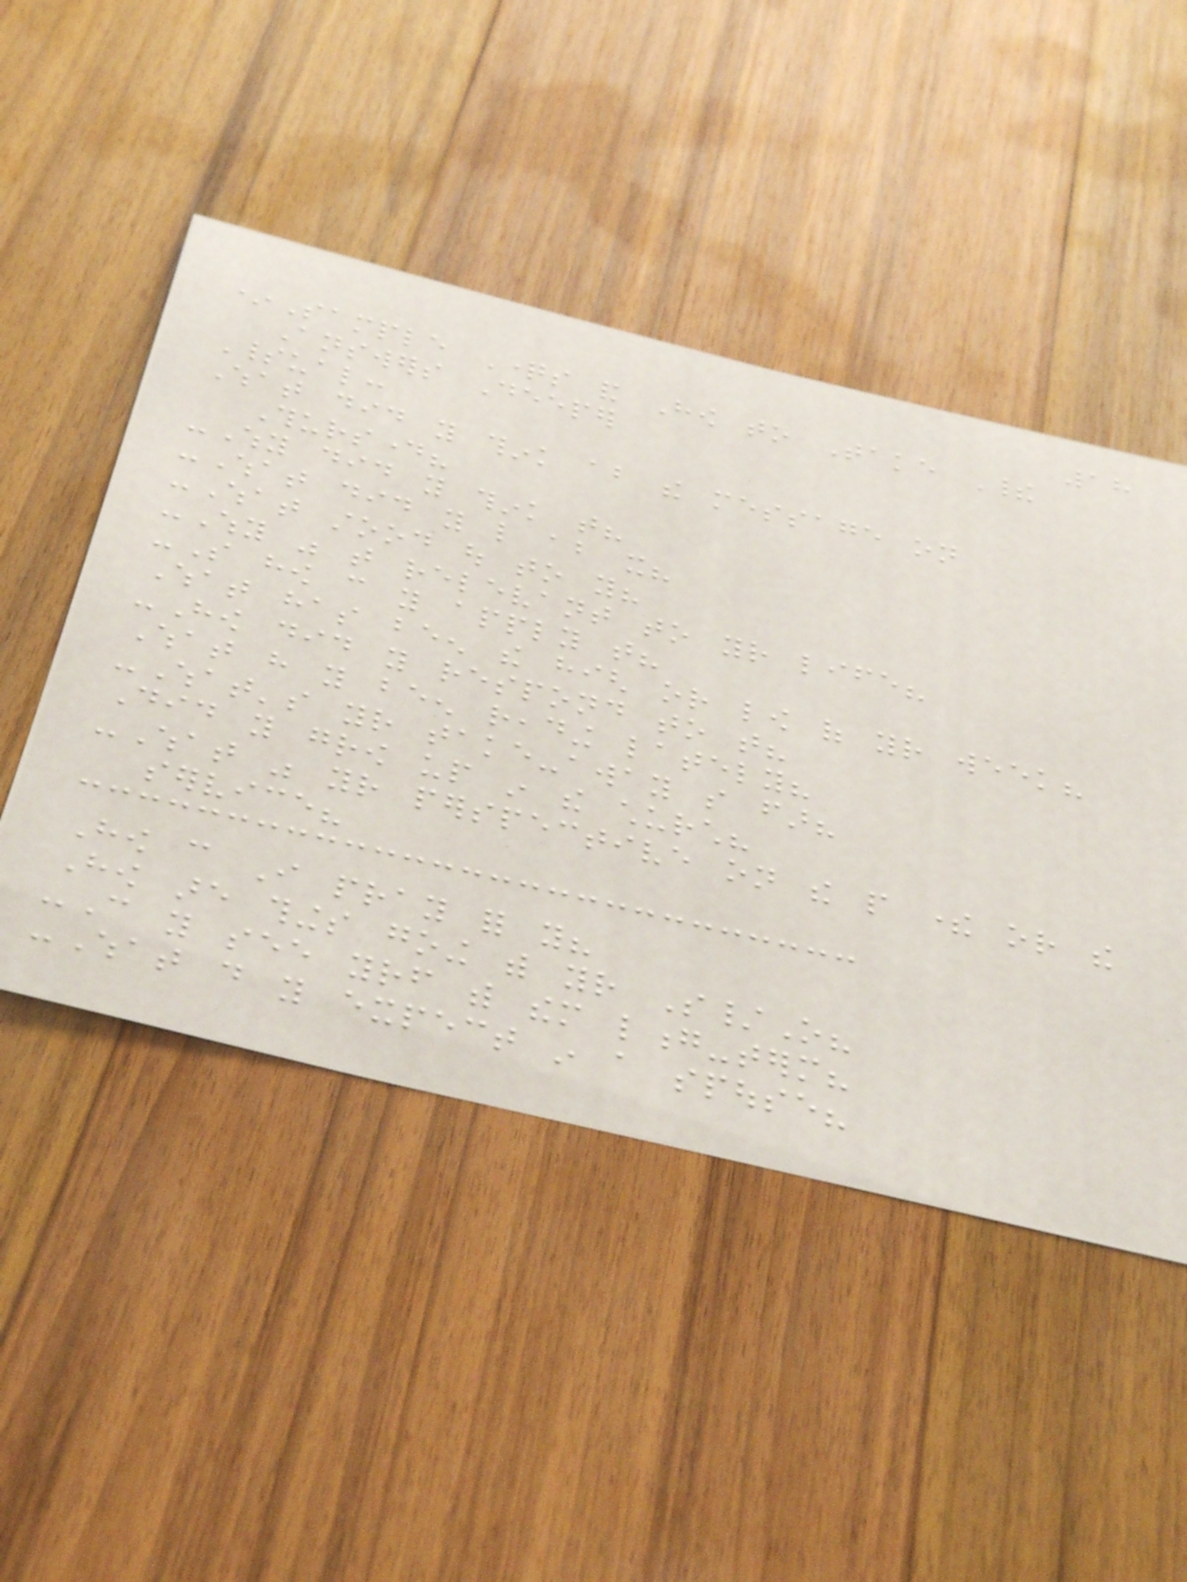18
*Sample Questions and How to Take Their
Answers Deeper
Spiritual:
What did you think about the message on
Thursday?
-Why did you think that?
-What did you like about it?
-What stood out to you?
-Why was that relevant to your life?
-So how can you apply that?
What has been the high or low of your week?
-How did you respond to that?
What have you been reading lately?
-What's your take-away so far?
Did you grow up in the church?
-What was your perspective on the people there or the
service?
How can I pray for you?
How are things going with your S/O?
-Can you see yourself with them long-term?
-What do you expect in a spouse?
